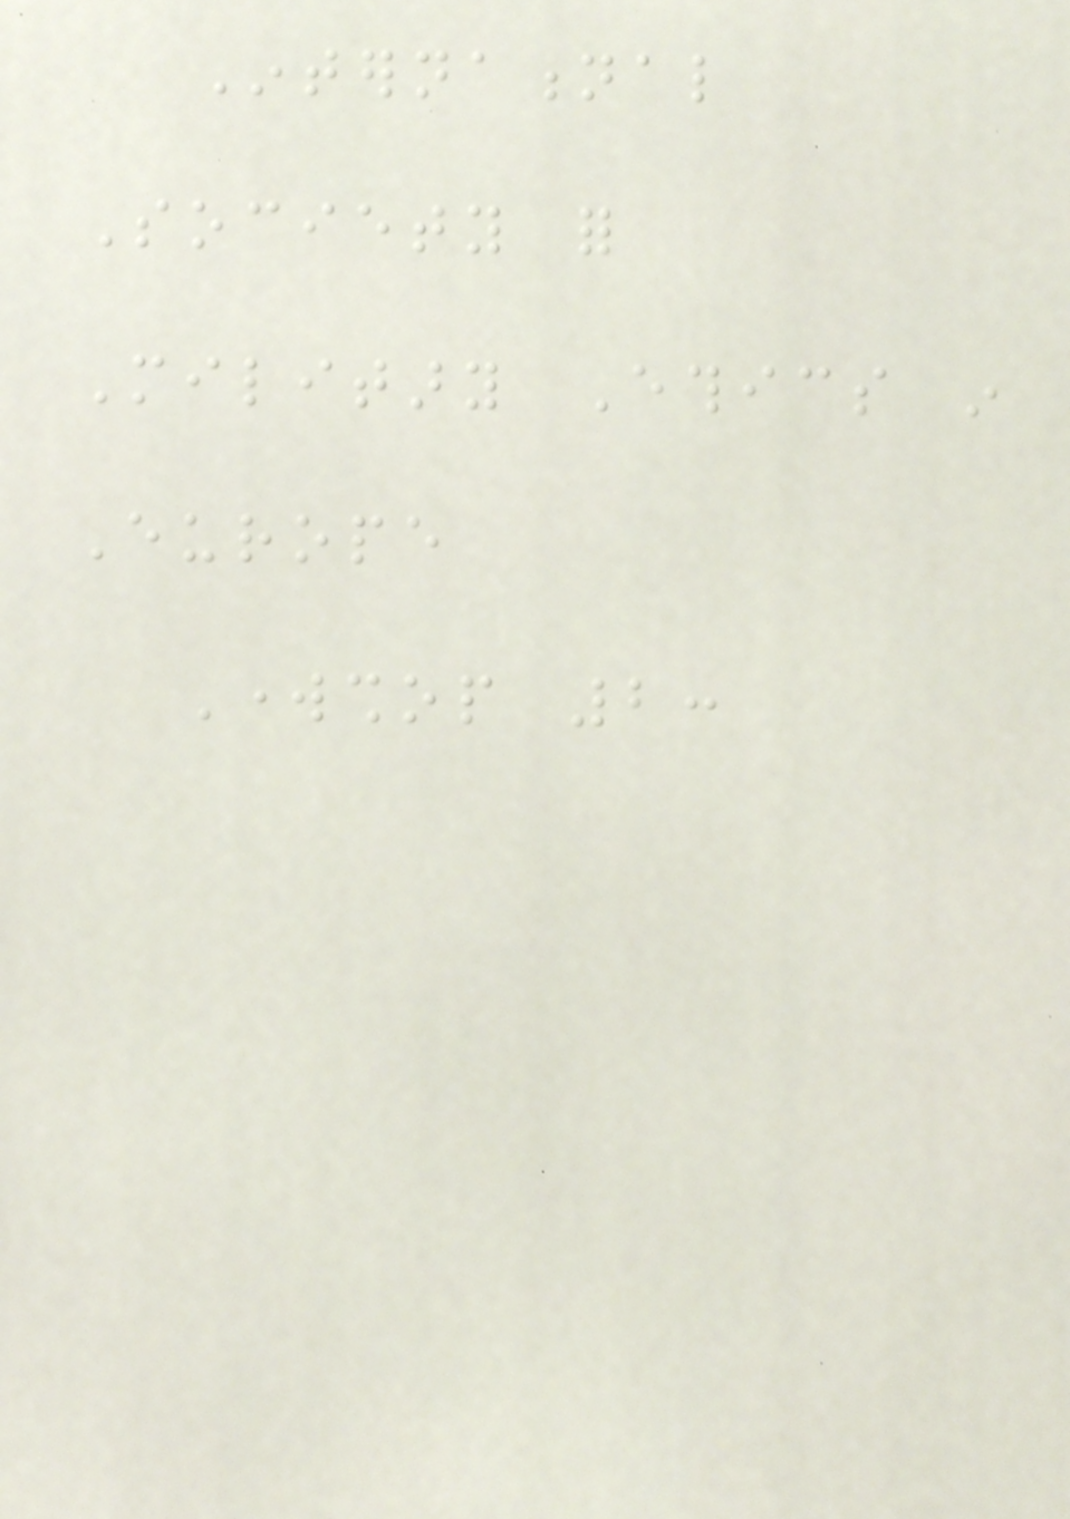International
Society for
Military Ethics in
Europe
Workshop 2:
